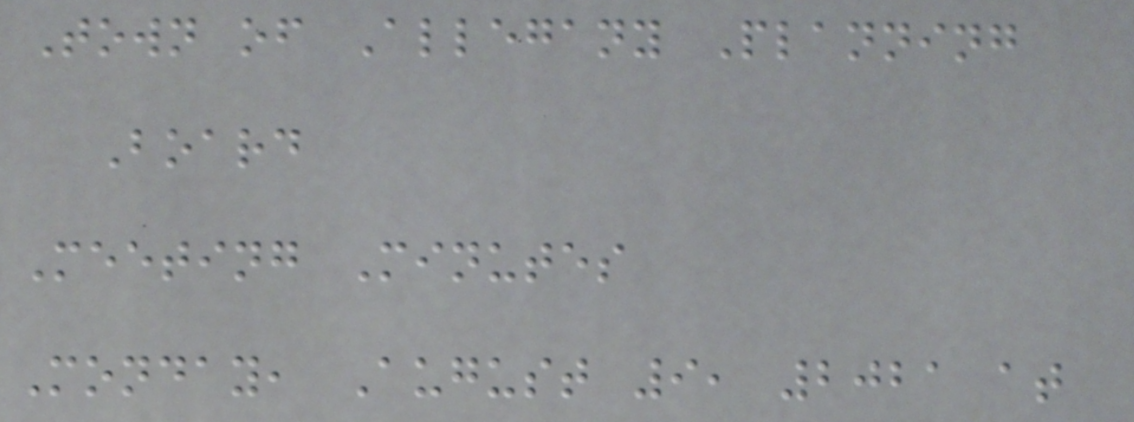Town of Allegany Planning
Board
Meeting Minutes
Monday, August 9, 2021 at
